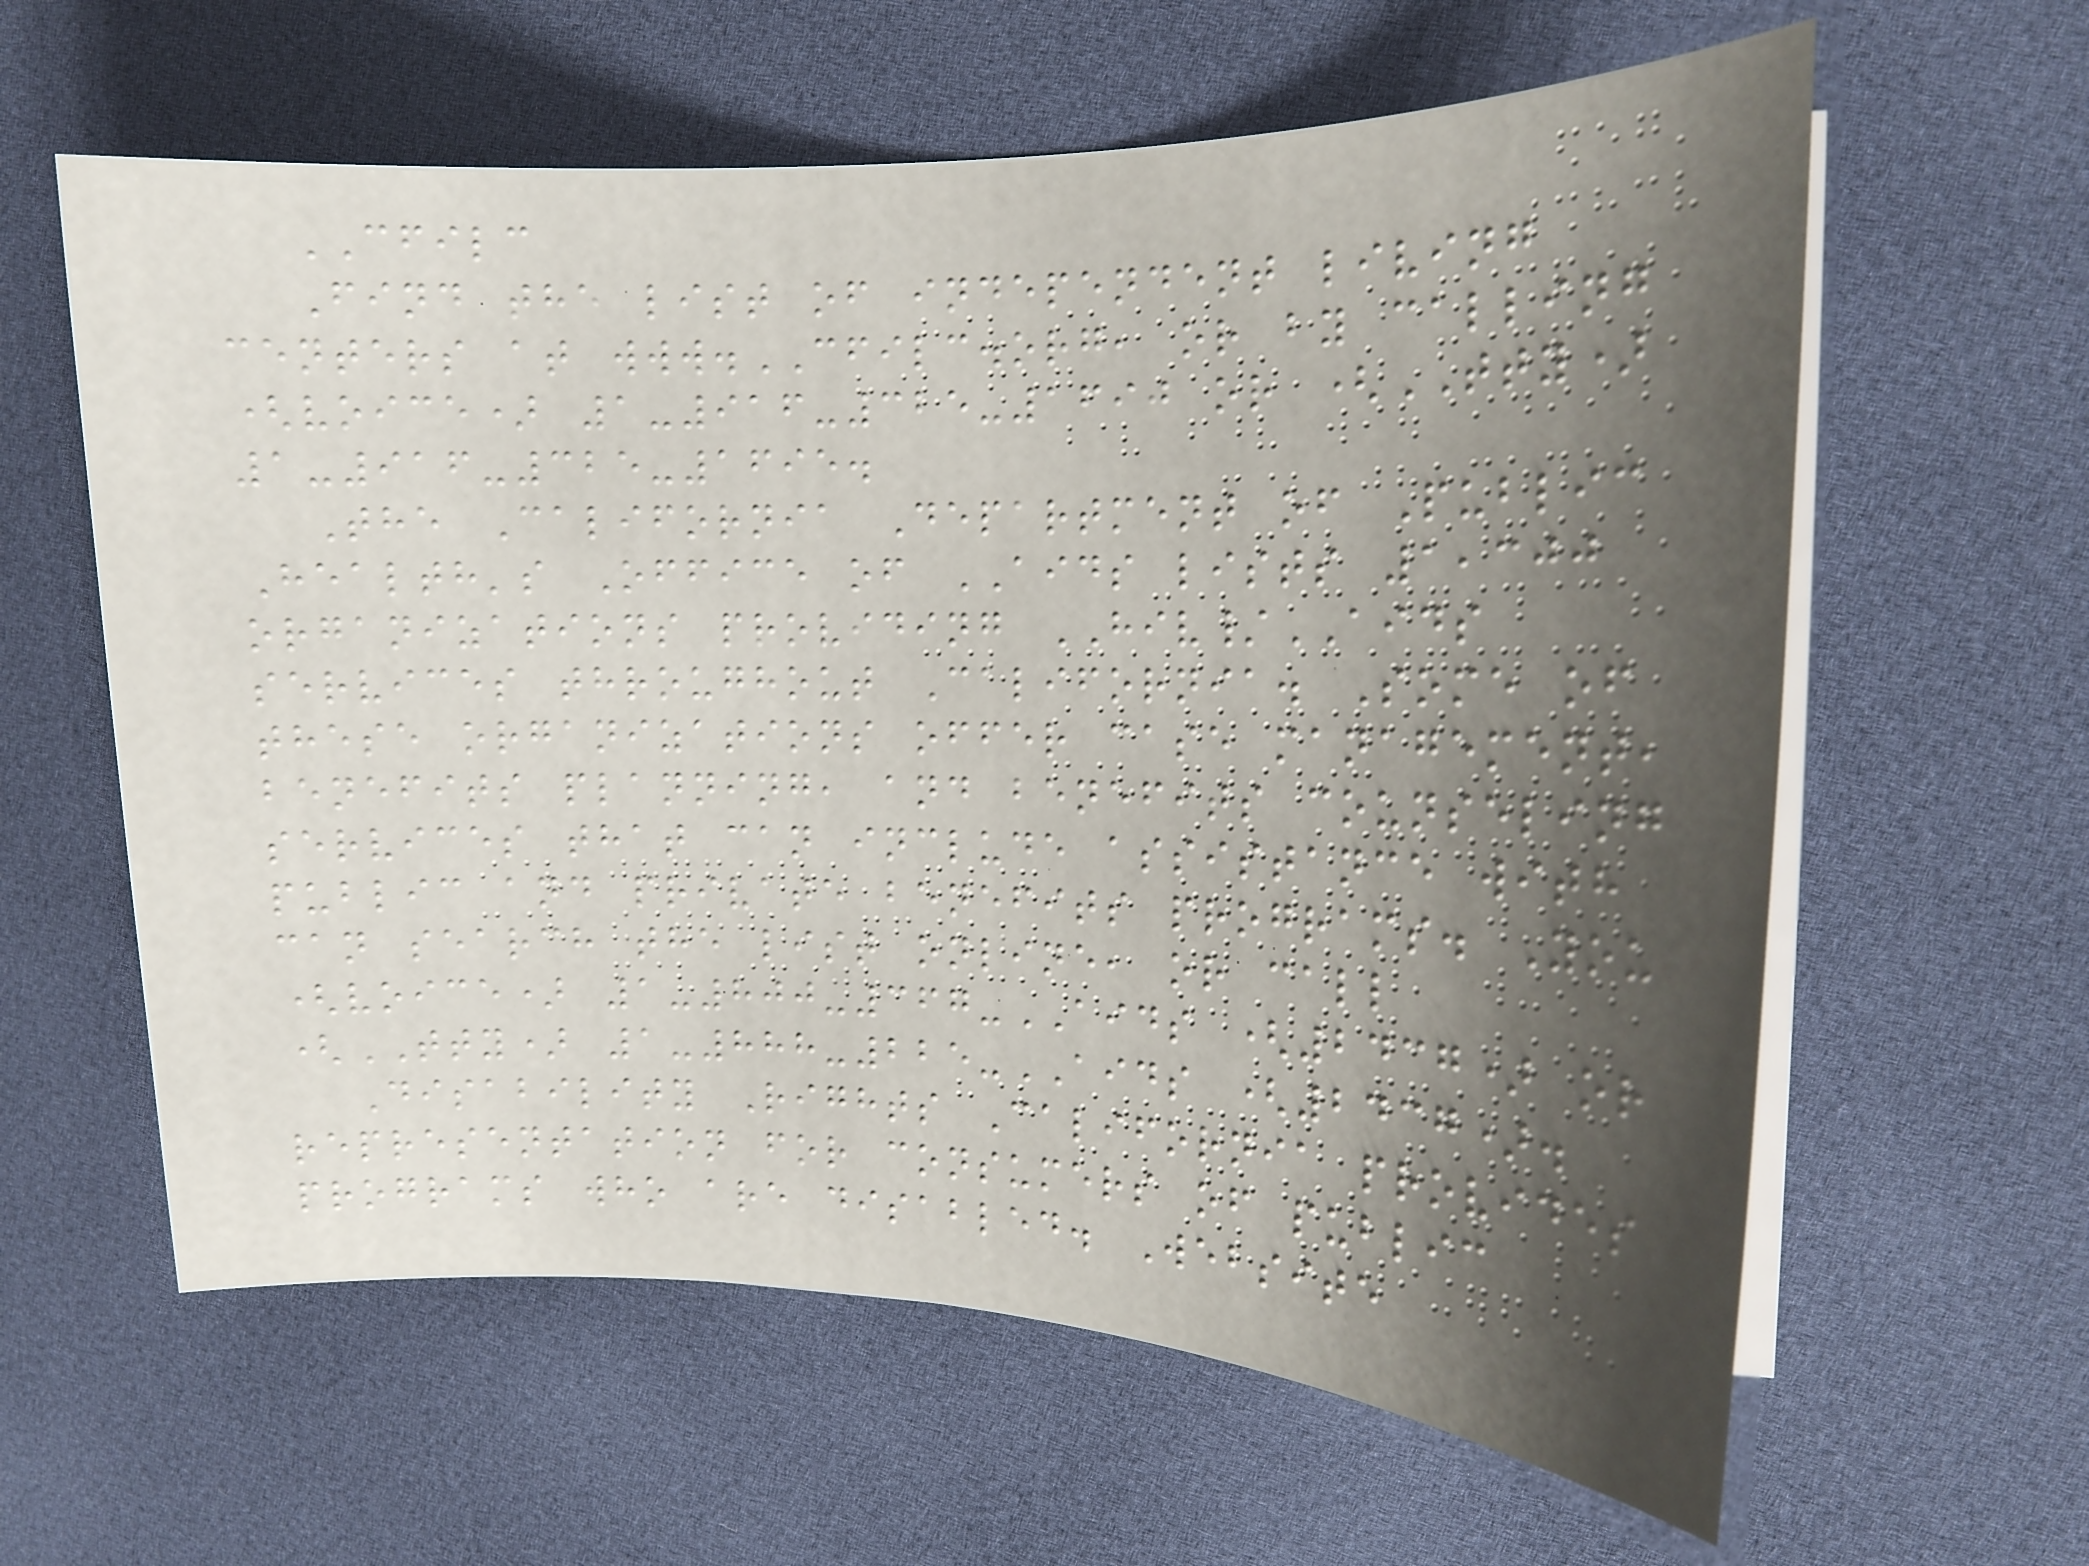CFILC
Find the list of independent living
centers at www.CFILC.org, or by calling
(voice) 1-916-325-1690 or (TTY)
1-916-325-1695.
The California Department of Public
Health's Office of AIDS lists 1,300
organizations providing HIV/AIDS
services throughout California. Some of
these organizations offer case management,
benefits planning, and benefits counseling
services that can include assistance with
public and private benefits programs. You
can search the list online, or call
(voice) 1-800-367-AIDS (2437) or
(TTY) 1-888-225-AIDS (2437).
Disability Rights California provides
representation for consumers of public
programs who are disabled. Website
